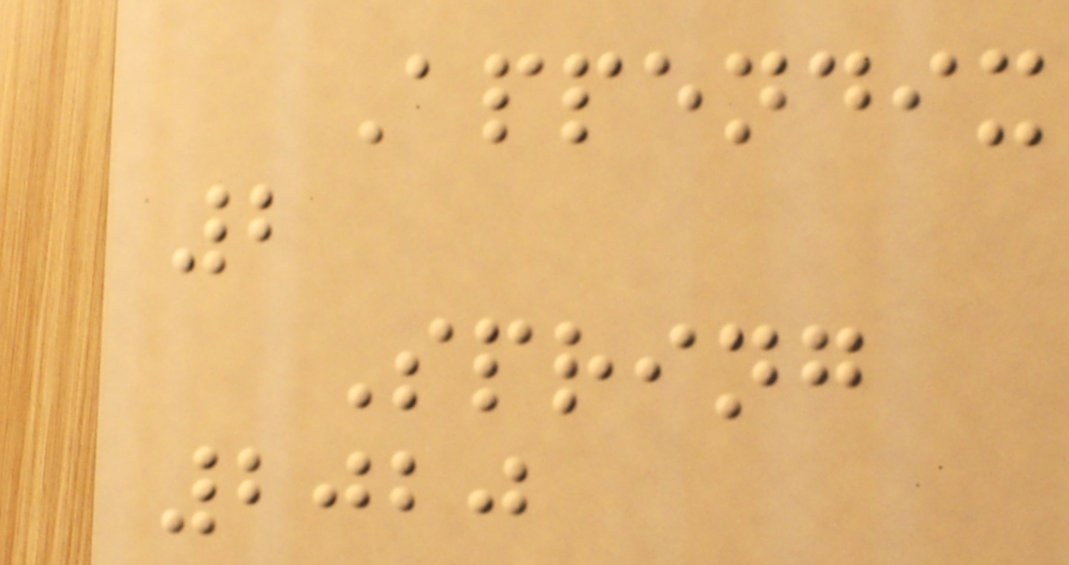Appendix
2
Spring
2020
